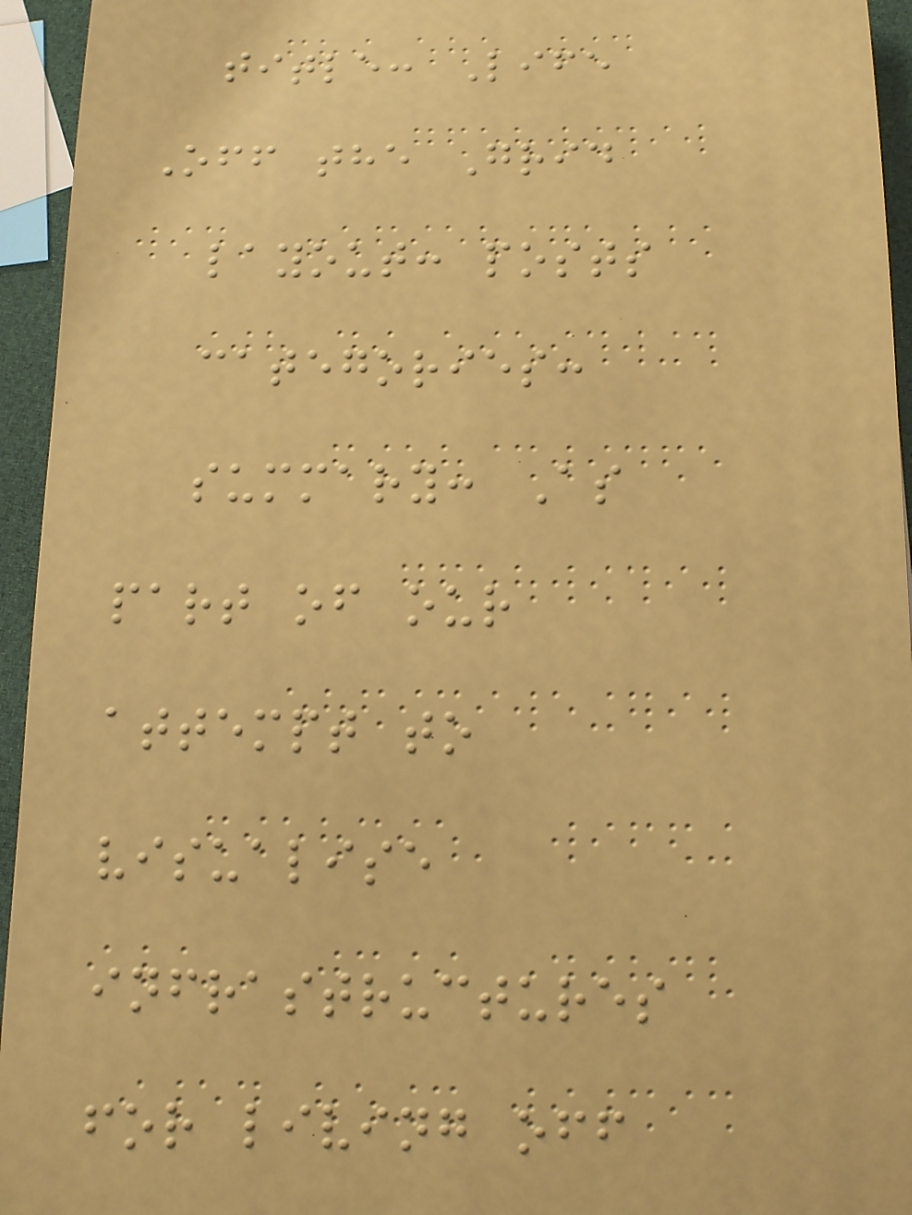title: Life
Off the Grid
layout: posts
categories:
summary: As
part of our
attempt to
visualise
infrastructures
for living off
